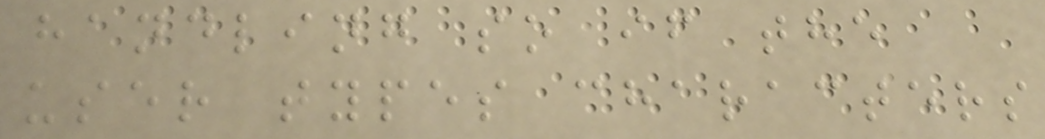handling so if the
user types characters
